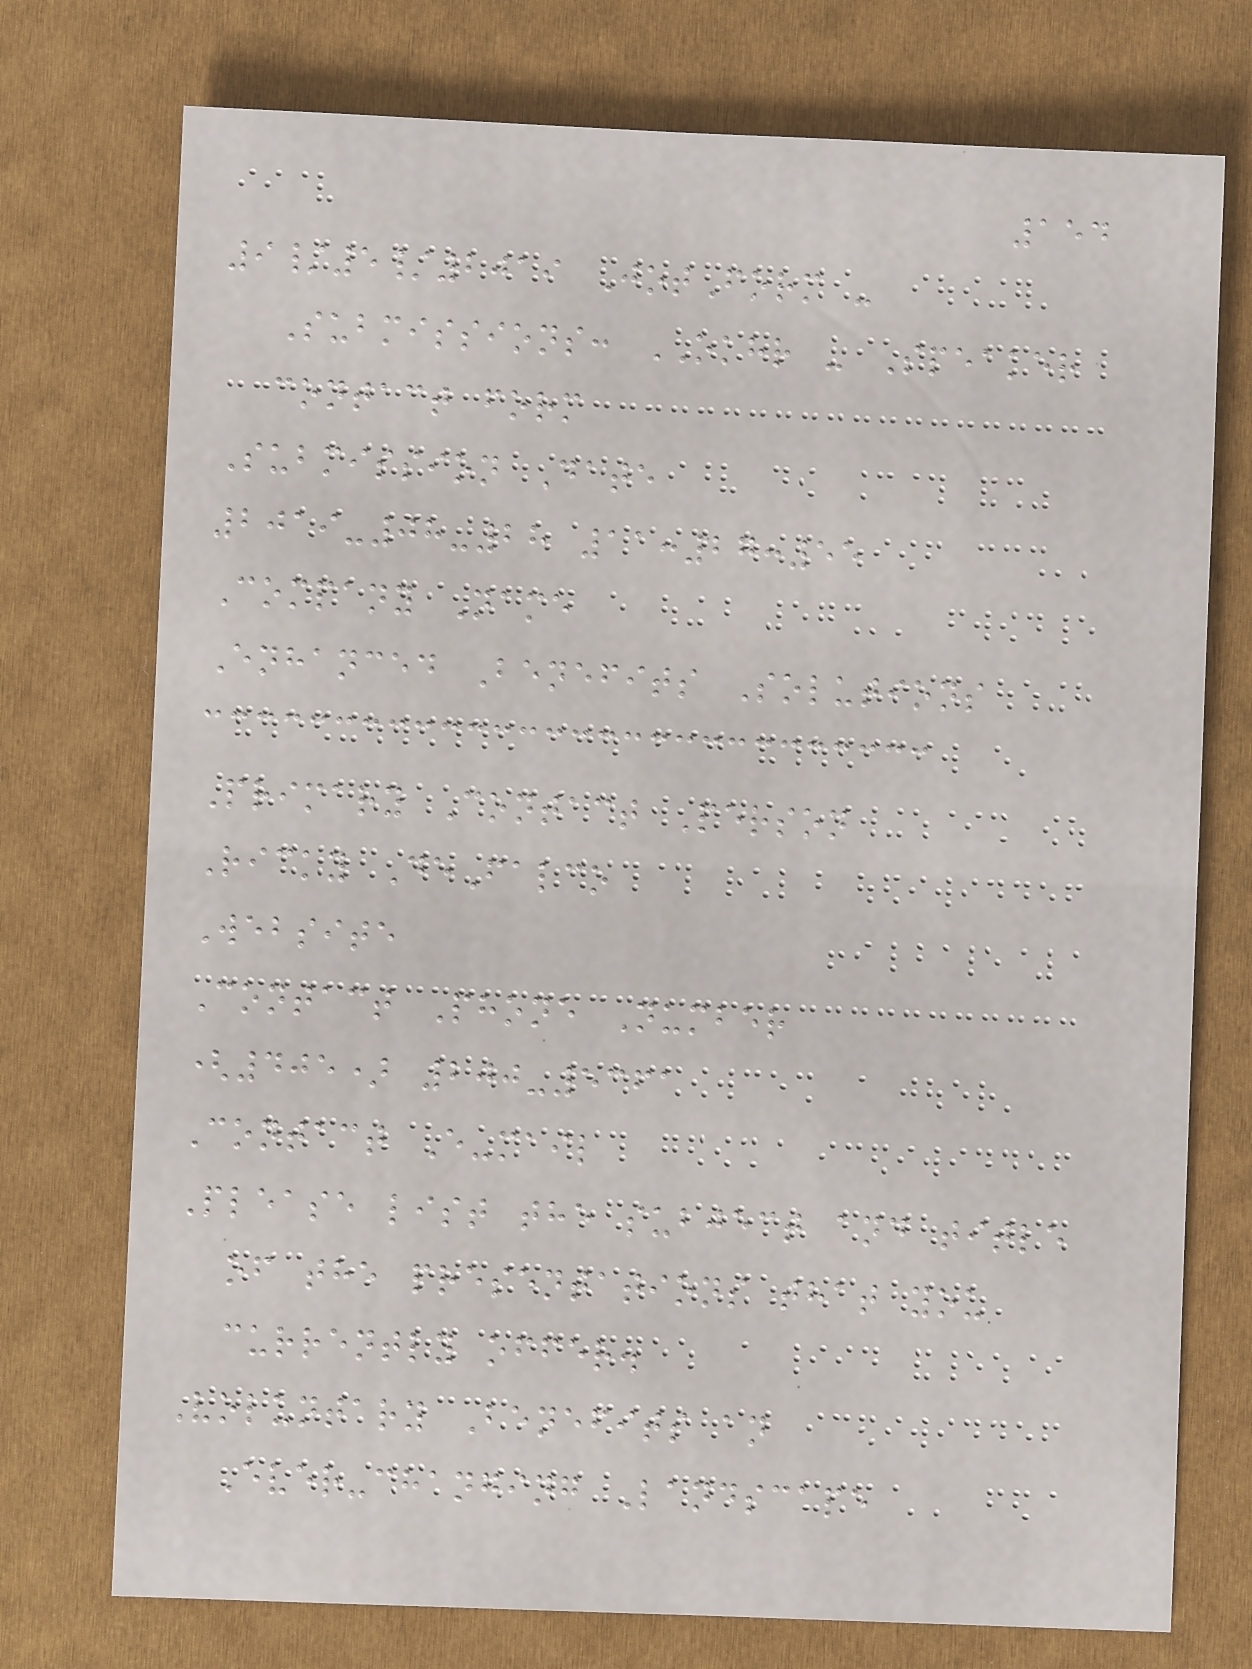154
9/5/2019 JotForm -
Submissions: OKHR - Speaker
contact form
Submission Date
2019-08-28 11:27:55
Company Name
Enhanced Benefits Solutions
Primary Contact Person
Ricky DeFalco
Website
Contact Phone Number
(405) 200-5361
Contact E-mail
Please list the subject and title
of the presentations that you
currently offer.
Voluntary Benefits an
Ever-changing Landscape
